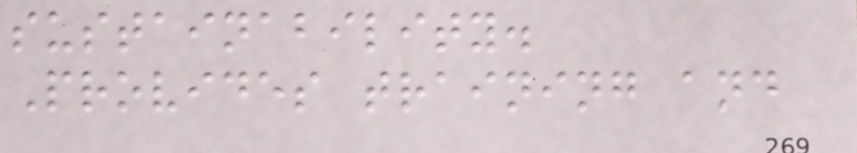sustainability.
Provides training and
